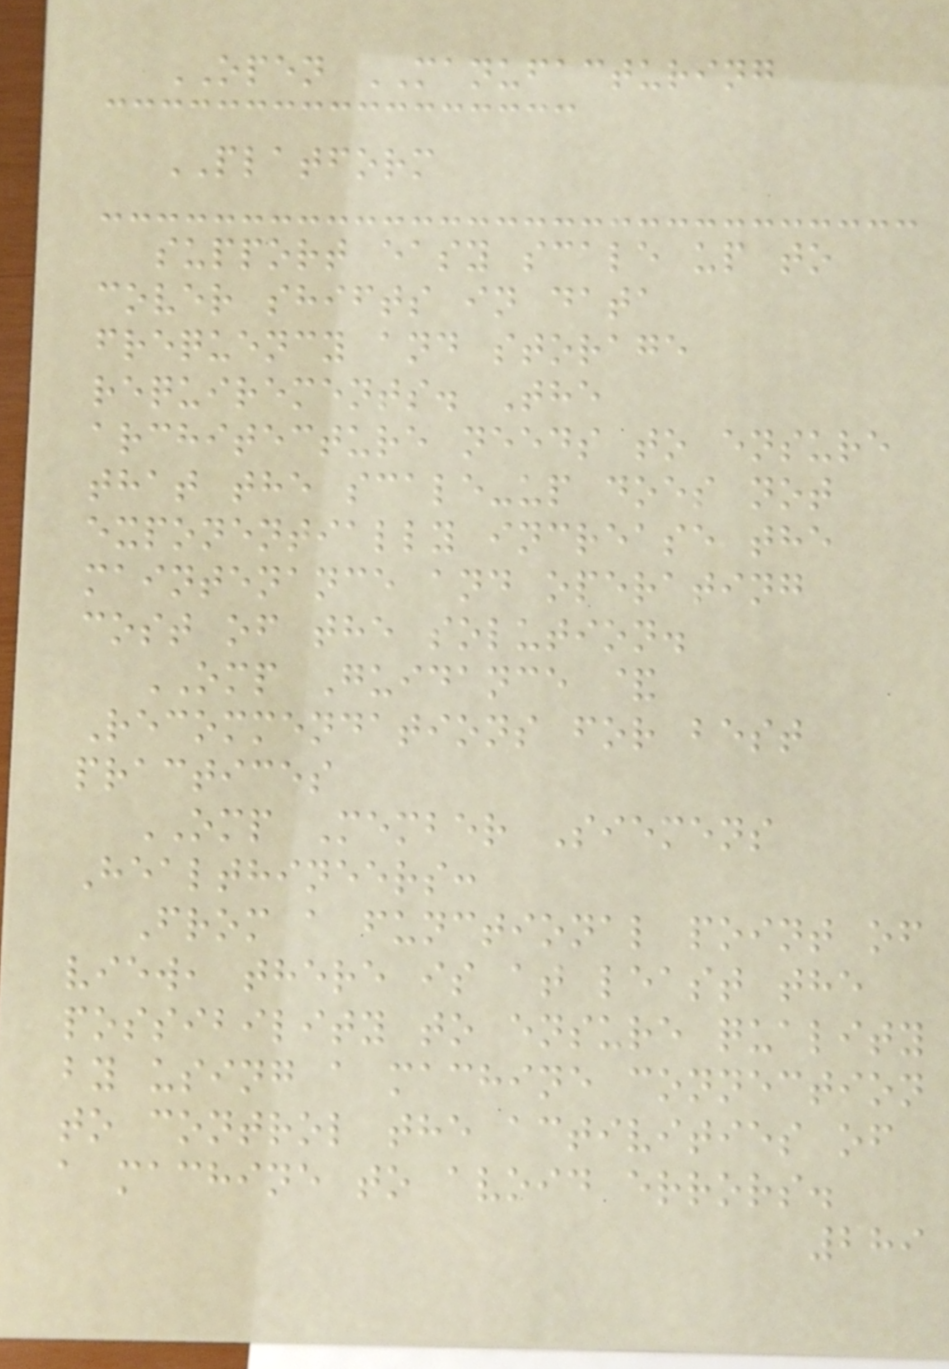OPEN MANUFACTURING
PLATFORM
support easy scale up to
cover shifts in data
frequency and storage
requirements. The
architecture needs to ensure
that the scale-up does not
exponentially increase the
maintenance and operating
cost of the solution.
OMP Guidance &
Recommendations for best
practices
OMP Member Siemens
Healthineers:
From a functional point of
view, there is at least the
possibility to ensure quality
by using a machine connection
to control the activities of
a machine to avoid errors.
289
